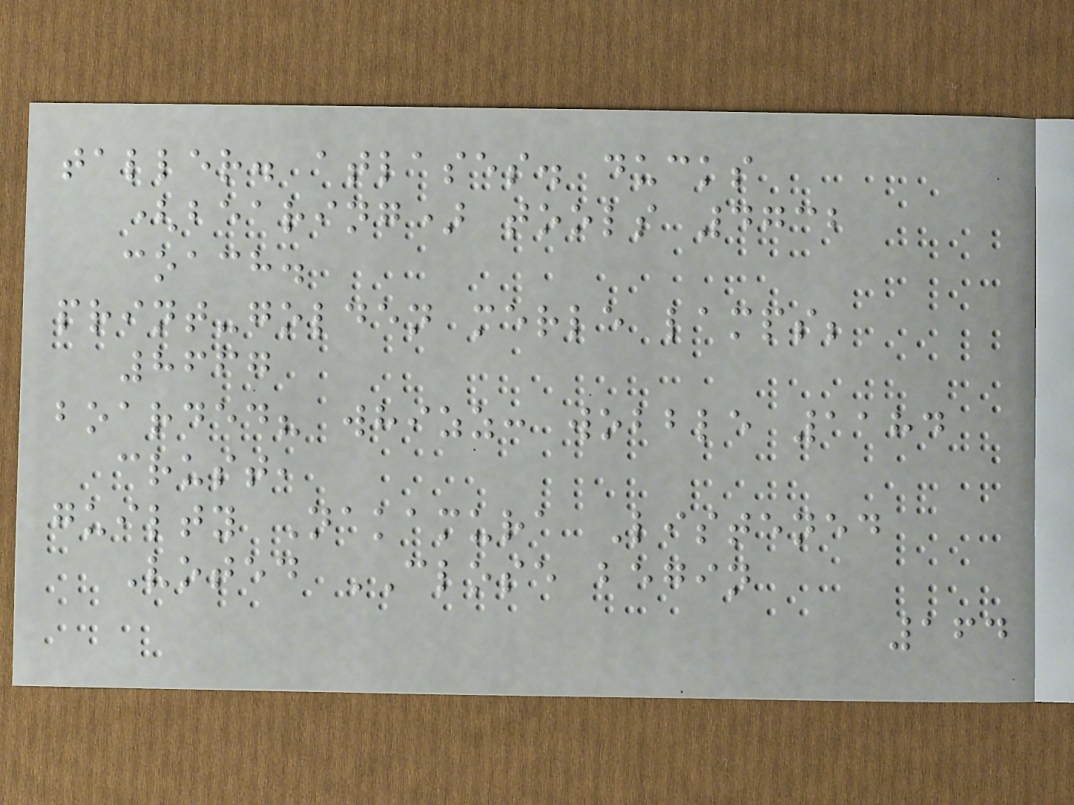taller. atlases. ducks
(bearing) tools 4732
coach.
print-golden merle lamps;
8667
boarded? whizz: wobble 1184
crust,
guilty Nakamura Listened
Voted CLOSE begin
164
